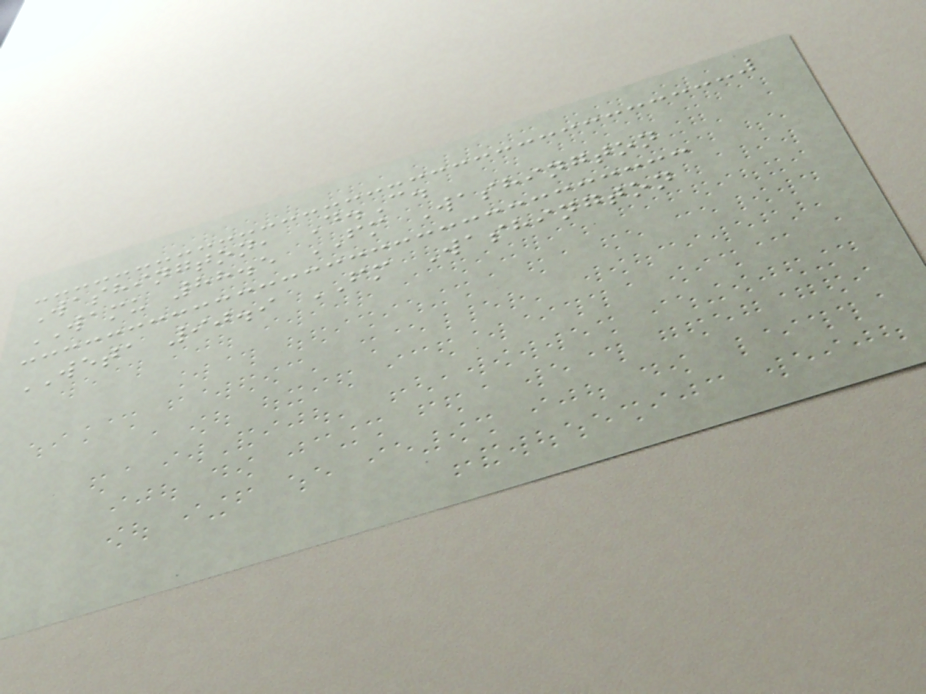Washington, D.C.
WAMU 88.5 FM Washington
WETA 90.9 FM Washington
